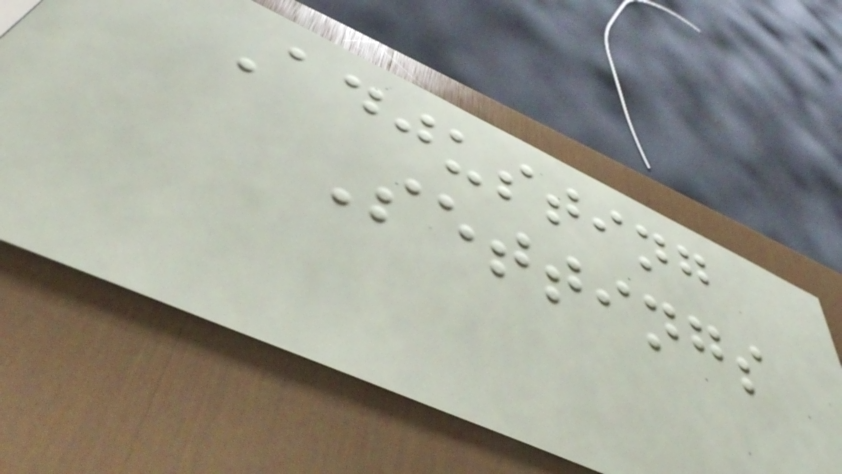Adjusting
Settings
